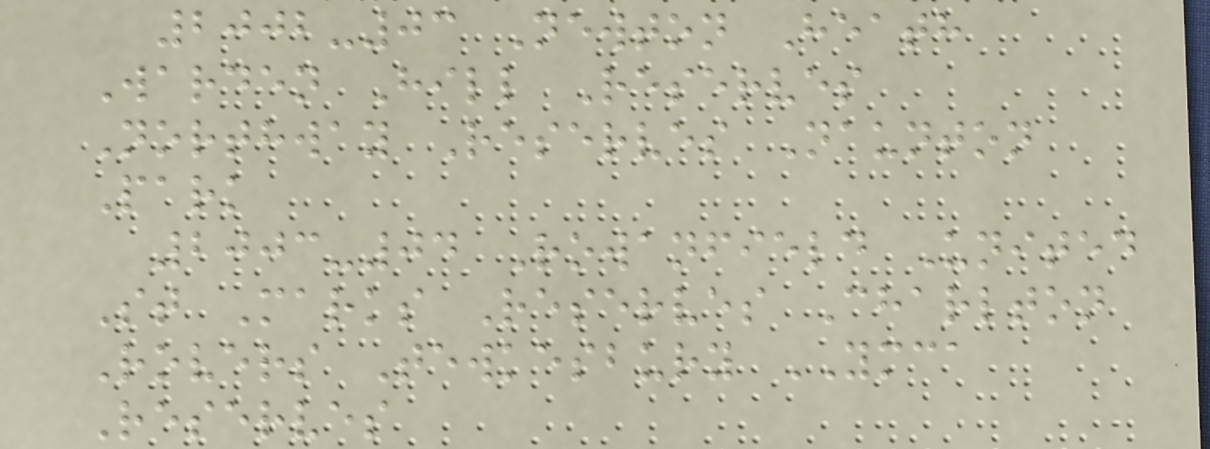2002-03 Newton Heath
Warden Hill Reserves
Northway Reserves Naunton
Park
2003-04 Rowanfield United
St Marks Reserves Charlton
Rovers Tewkesbury YMCA
Reserves
